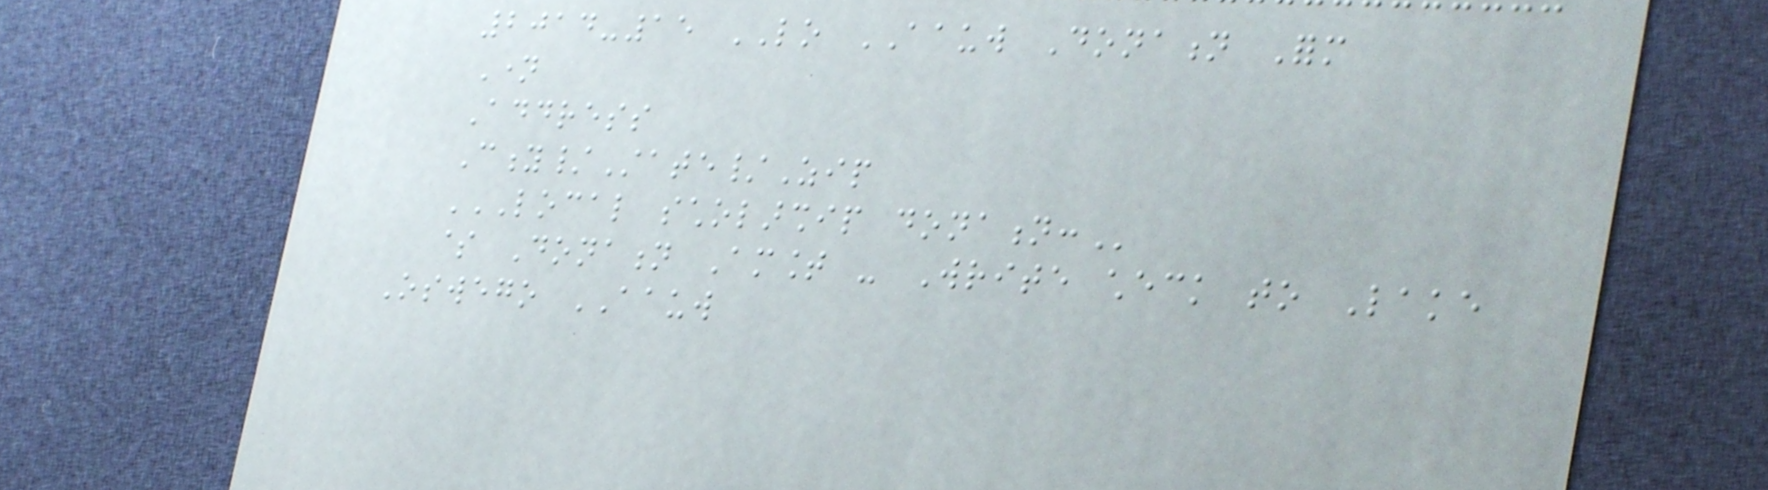2014-15 LO AAUW Donation Form
Name
Address
City/State/Zip
LOCAL SCHOLARSHIP DONATION:
$ Donation Amount - Write check to Lake
Oswego AAUW
